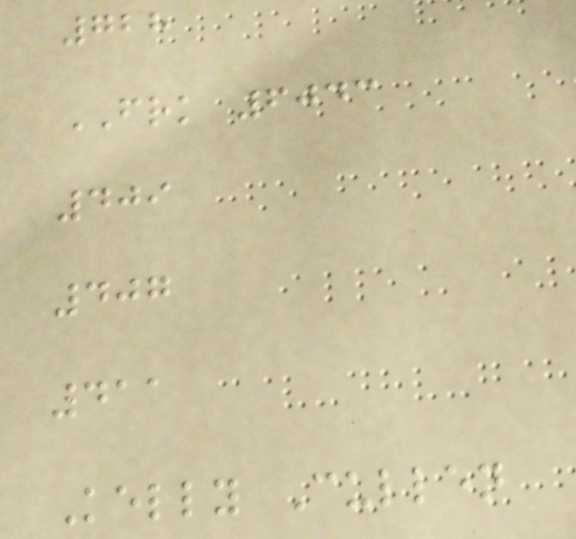728
FRK 6043
409
407
411
Kelly Cullen
